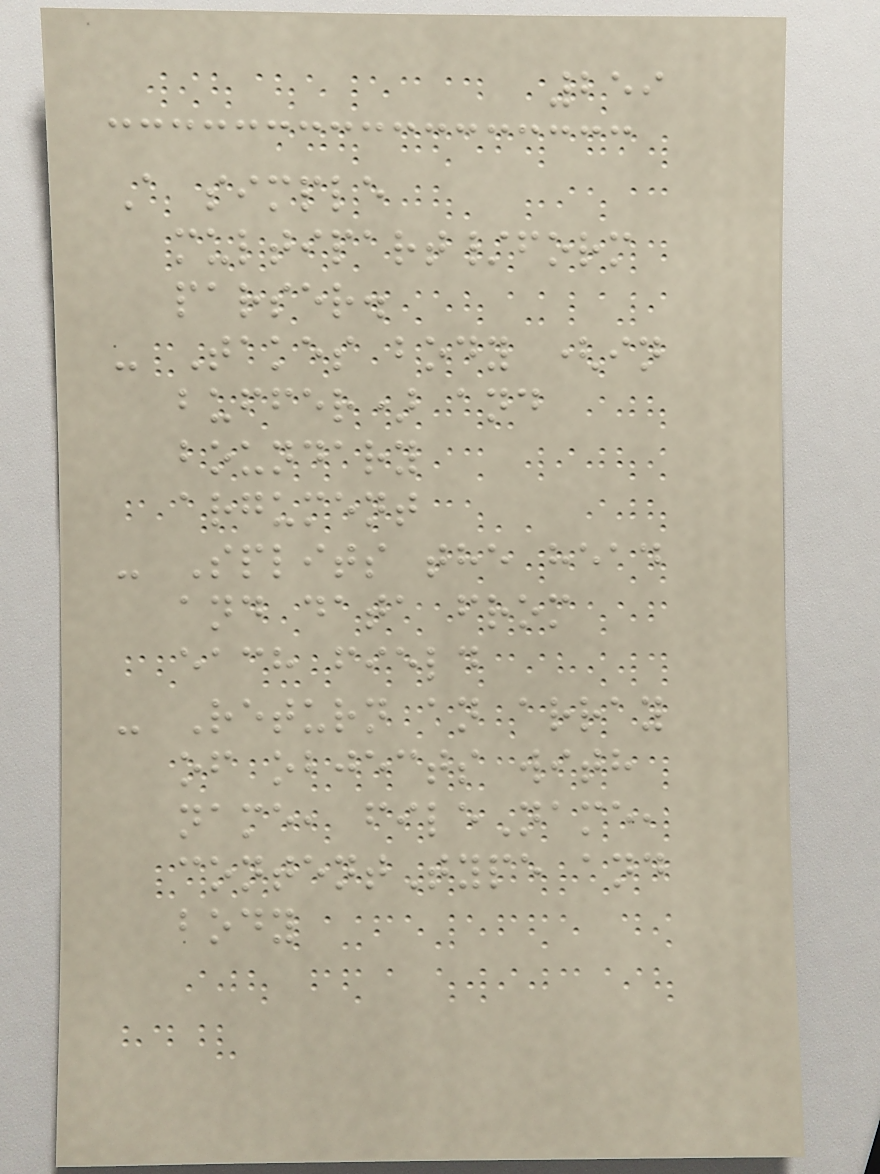259
A simple
multipart/form
parser.
- Takes body (in
buffer) and
boundary
argument
- Splits the head
and data from
each field
- Return an array
of objects with
name, fileName,
contentType and
body
